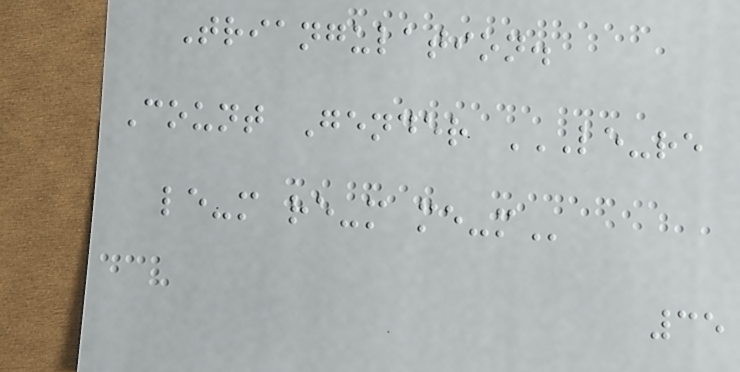Triangulation.
Count Gender LE-RE
LE-M RE-M ME-M
35
